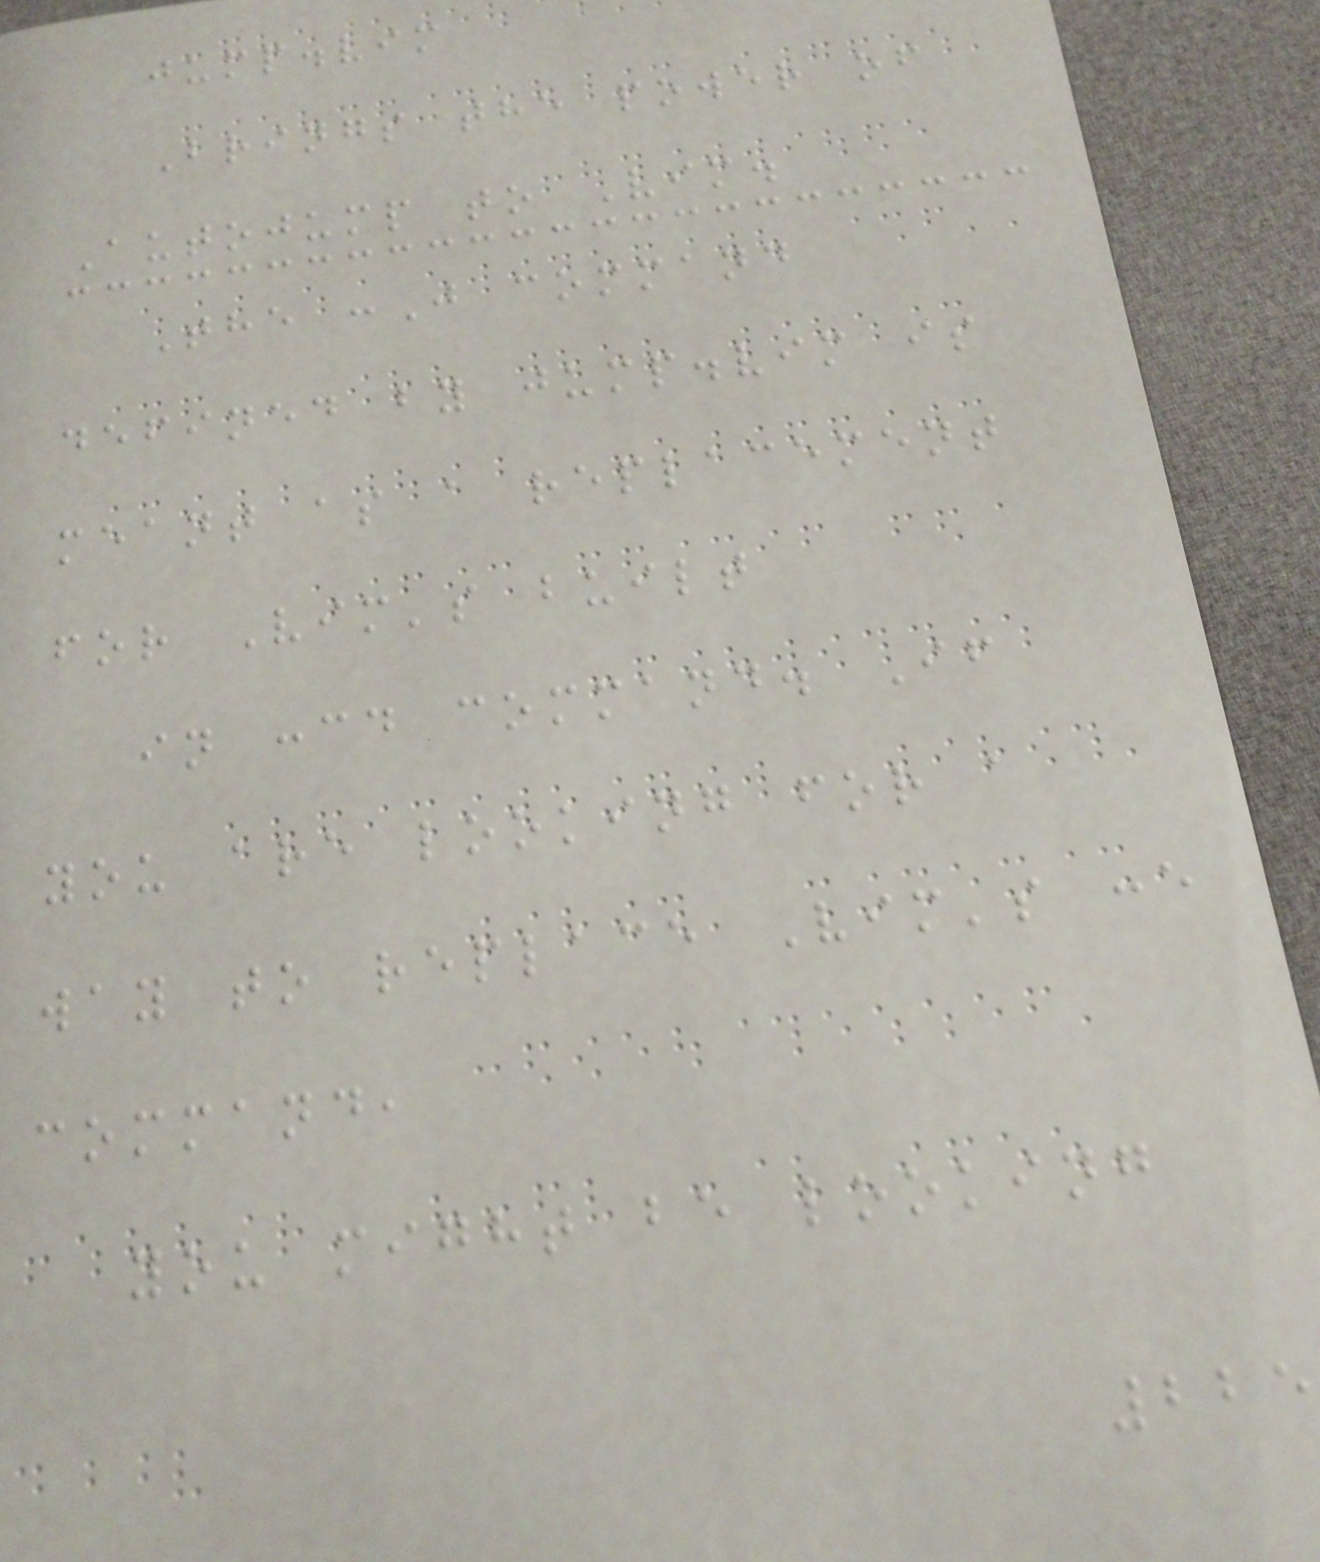jump.vim
Brings the power of
Autojump to Vim.
The :J command
defined by jump.vim is
meant as a replacement
for Vim's built
in :cd command. If
you are looking for a
way to replace Vim's :e
command,
you might be looking
225
